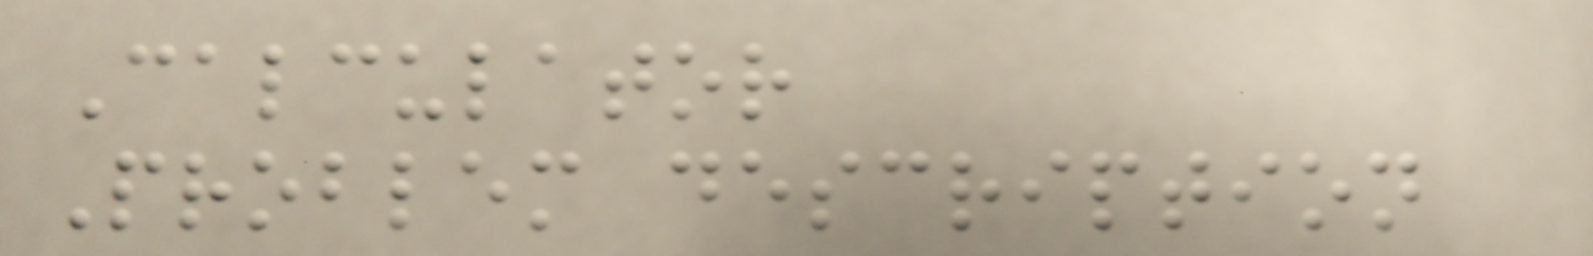Calculator
Problem description
